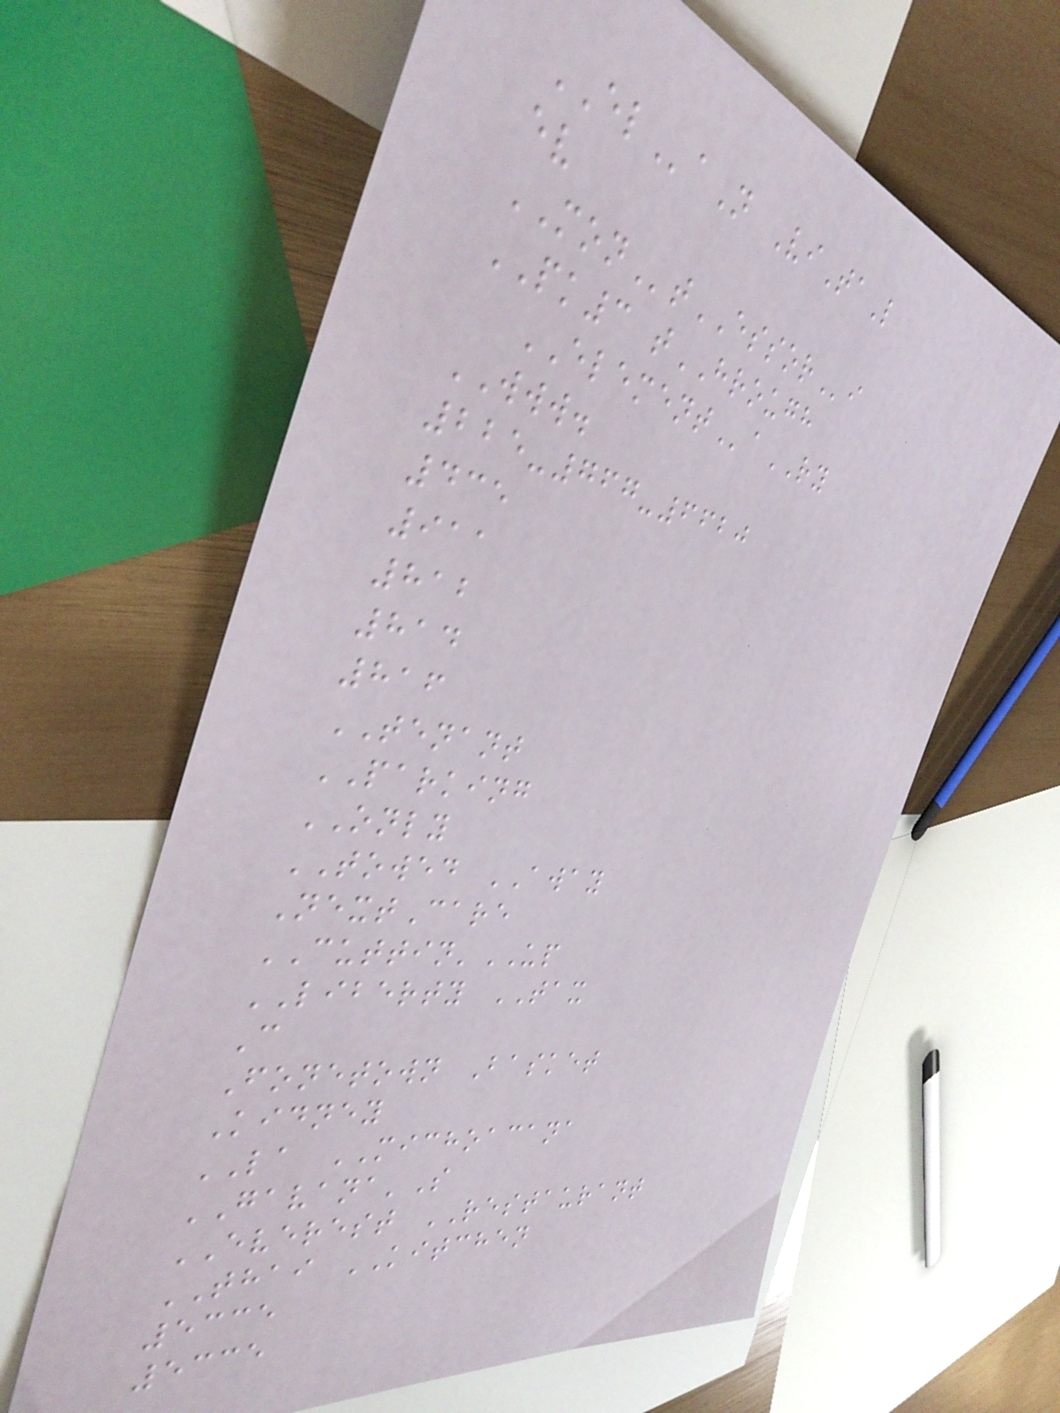ELaN ViTaL
ev
MONtESSORi
PK3 tHROUGH
ELEMENTaRY
WWW.
225-767-6620
435
911
812
814
816
TENANT
PARKING
ONLY
TOWED AWAY
NextCare
CUTTIN'UP
LIBERTY TAX
C
Fonetown Basket
Kidney
LA MICHOACANA
GAVANA'S
EVEREST RESTAURANT
THAI KITCHEN
5335
5335
